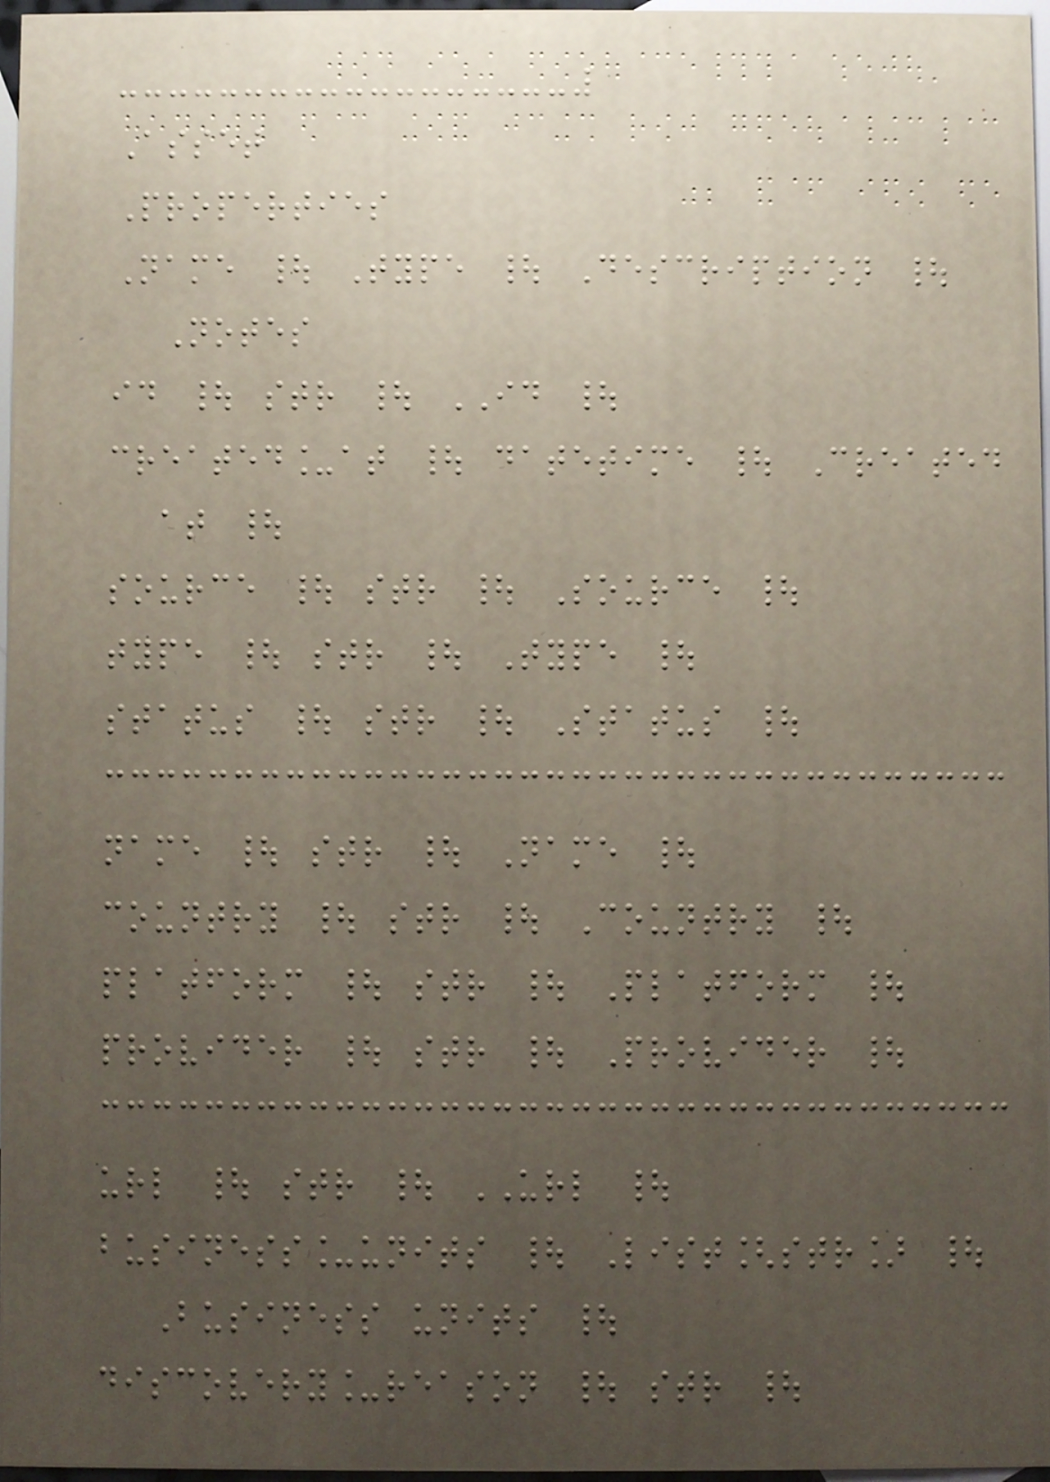Asset
Properties
Name | Type | Description |
Notes
id | str | ID |
created_at | datetime | Created
at |
source | str | Source |
type | str | Type |
status | str | Status |
name | str | Name |
country | str | Country |
platform | str | Platform |
provider | str | Provider |
url | str | URL |
business_units | List[str] |
Business units |
discovery_reason | str |
